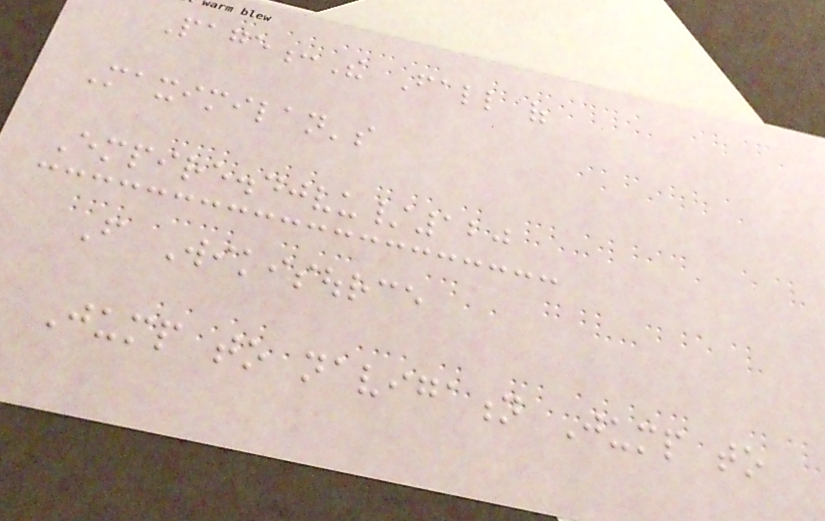Page:The Fall of
Maximilan's
Empire.djvu/120
From Wikisource
Jump to navigation Jump to
